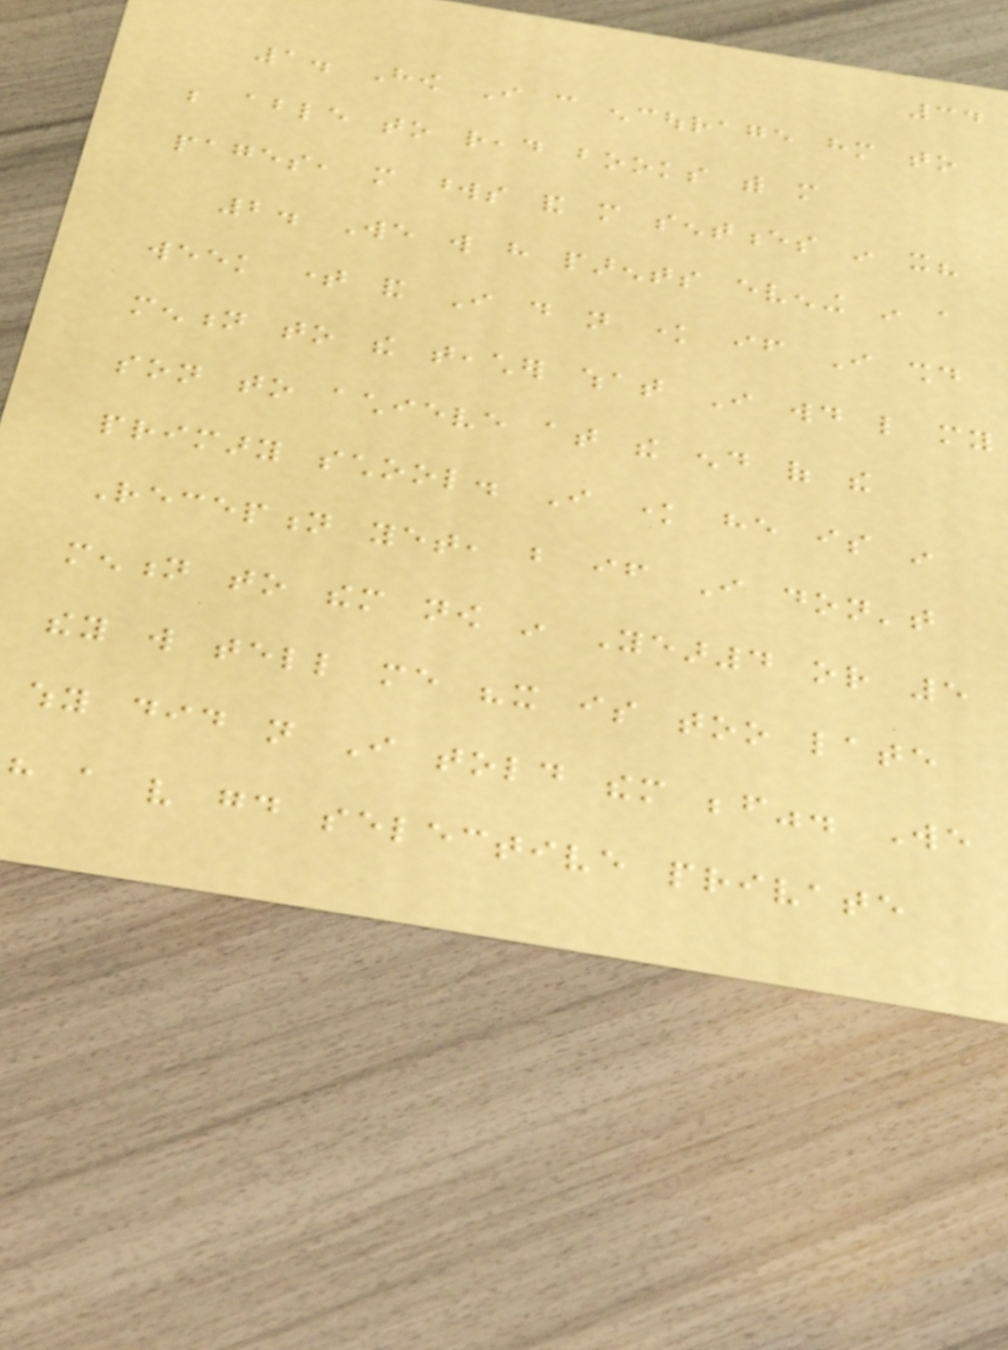34
1. How I can encourage him to
be able to read books with more
pages, more words and more sentences in it?
2. We will have parents evening in a
week time and I do not know if I should
mention to the teacher what I would like my
son to achieve at the end of the
primary school. I know he is in
Reception yet, but if I don't
mention to them now in Year4 or 5
they will tell me "it is too late
why did not I told them before". We
have a very good selective private
